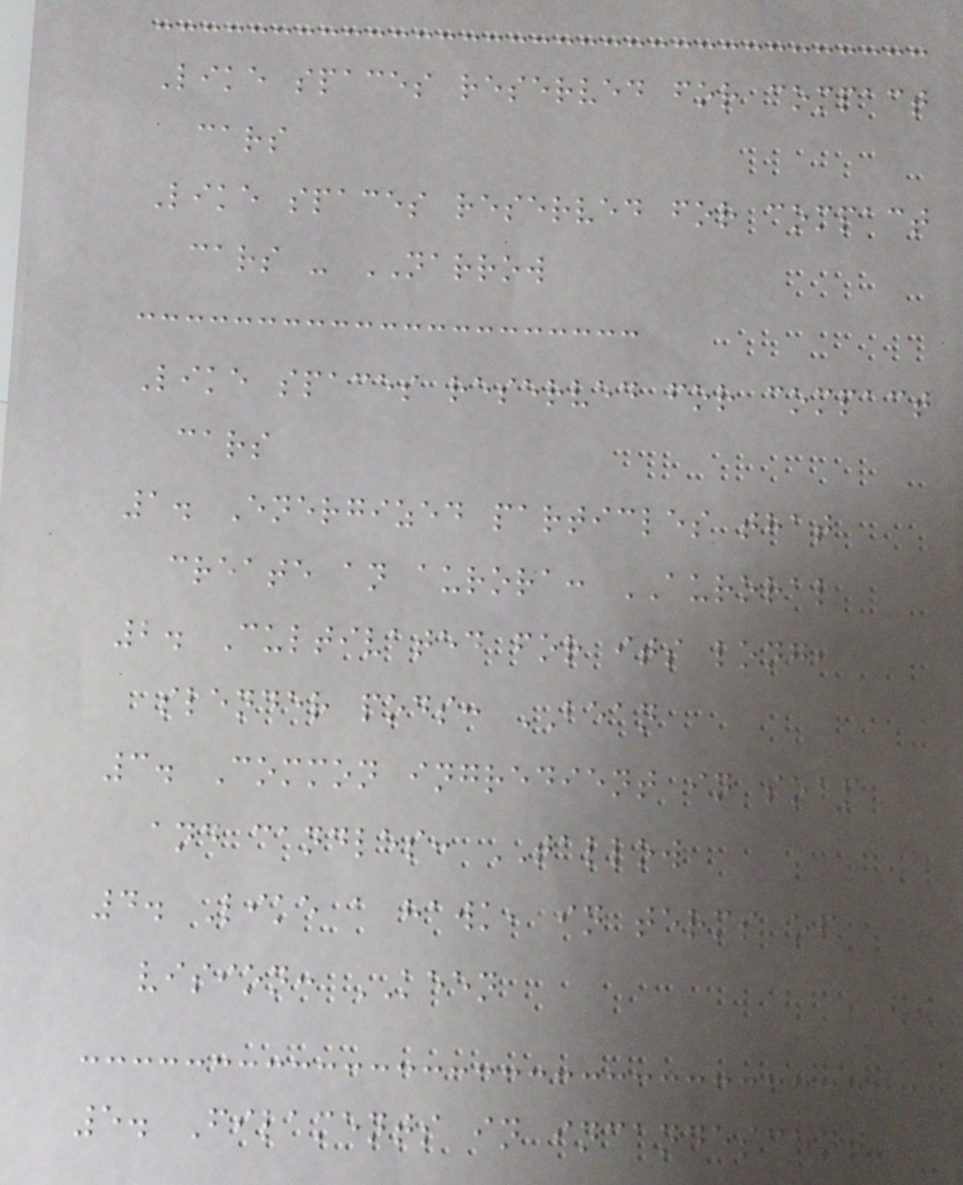Like spaces reserved for compact
cars
Like spaces reserved for compact
cars - NARROW
Like spaces reserved for compact
cars
1. Energized particles that
create an aurora: AURORAL
2. Cultivated for its long,
slender pods: BEAN
3. Common ingredient in soap
and candles: TALLOW
4. Like a hawk, in terms of
vision: KEEN
5. Filaments in incandescent
